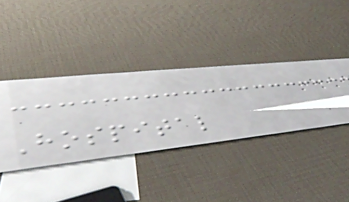Hospital
